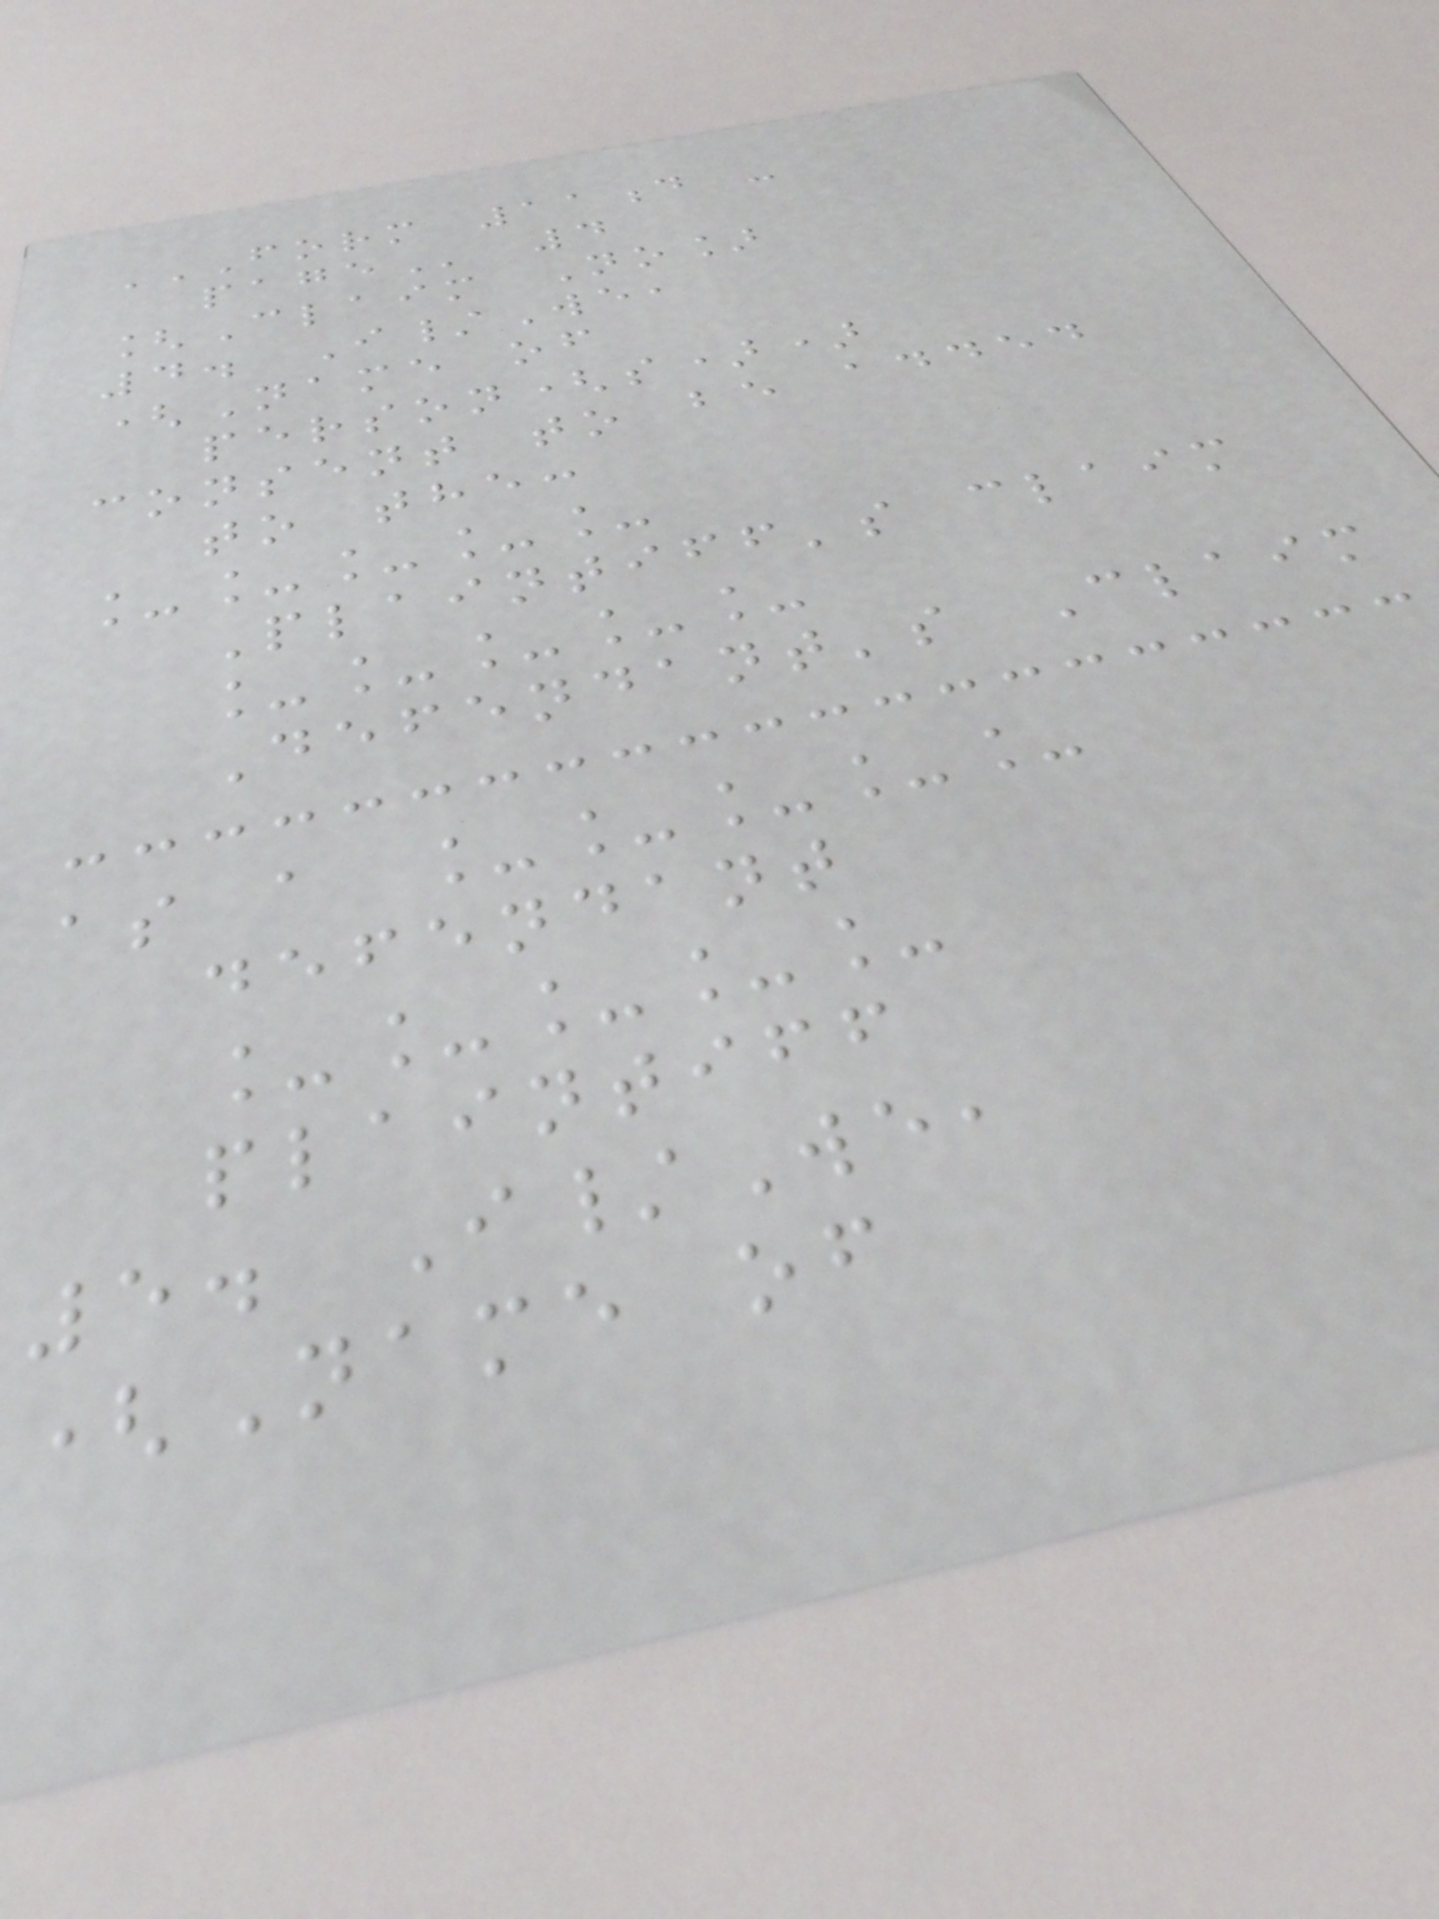FORM 11D -
[Claim No]
4. I/We,
(Name of
person(s))
consent to be added
to the:
_____
Plaintiff's claim
_____
Defendant's Claim
as a _____
defendant
_____
plaintiff
5. I/We,
(Name of
